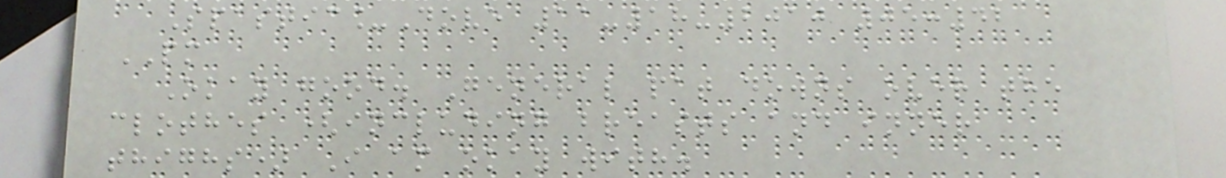Spastic_Dove 11-18-2010 05:42
PM
Okay good. General pat downs over the
clothes (including breasts and inner
thighs) I am okay with.
